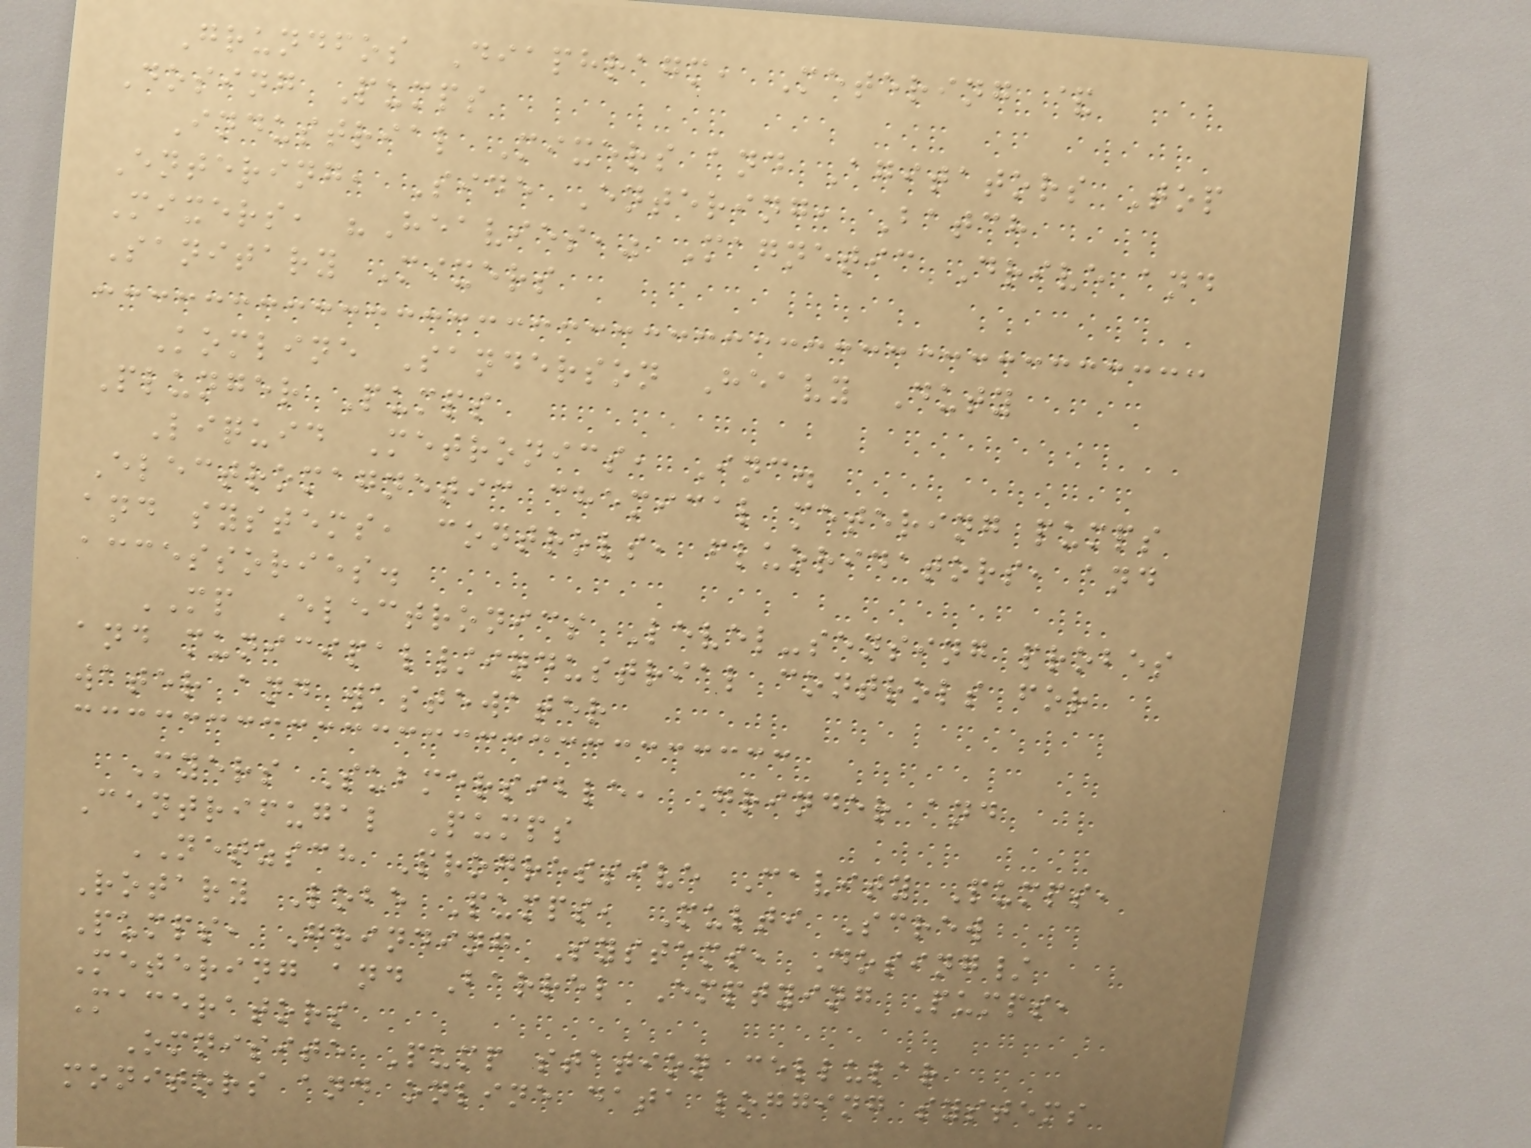Grundfos Diaphragm, Metering &
Dosing Pumps
Industrial Mixers and Agitators Top
Entering, Side Entering, Batch
Mixers, "Heavies," Magnetic Drive and
Sanitary Mixers
Komline Sanderson Heavy Duty
Plunger Pumps
Liquid Metronics, Inc.
Electromagnetic chemical metering pumps
and systems, controls, fluoridators, and
accessories.
MP Electronics Level-sensing probes
and municipal/industrial controls for
water and wastewater
Myers Submersible, Grinder and
Centrifugal Pumps
NETZSCH Progressive Cavity Pumps,
Rotary Lobe Pumps, Multi Screw
Pumps, Grinding Systems, Dosing/
Metering and Barrel Emptying Pumps,
Macerators
Omnisite Pump station cellular
monitors and online data logging systems
